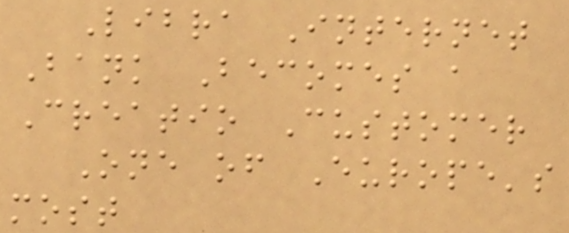Libra Internet
Bank Becomes a
Creatio Customer
One of Europe's
most
